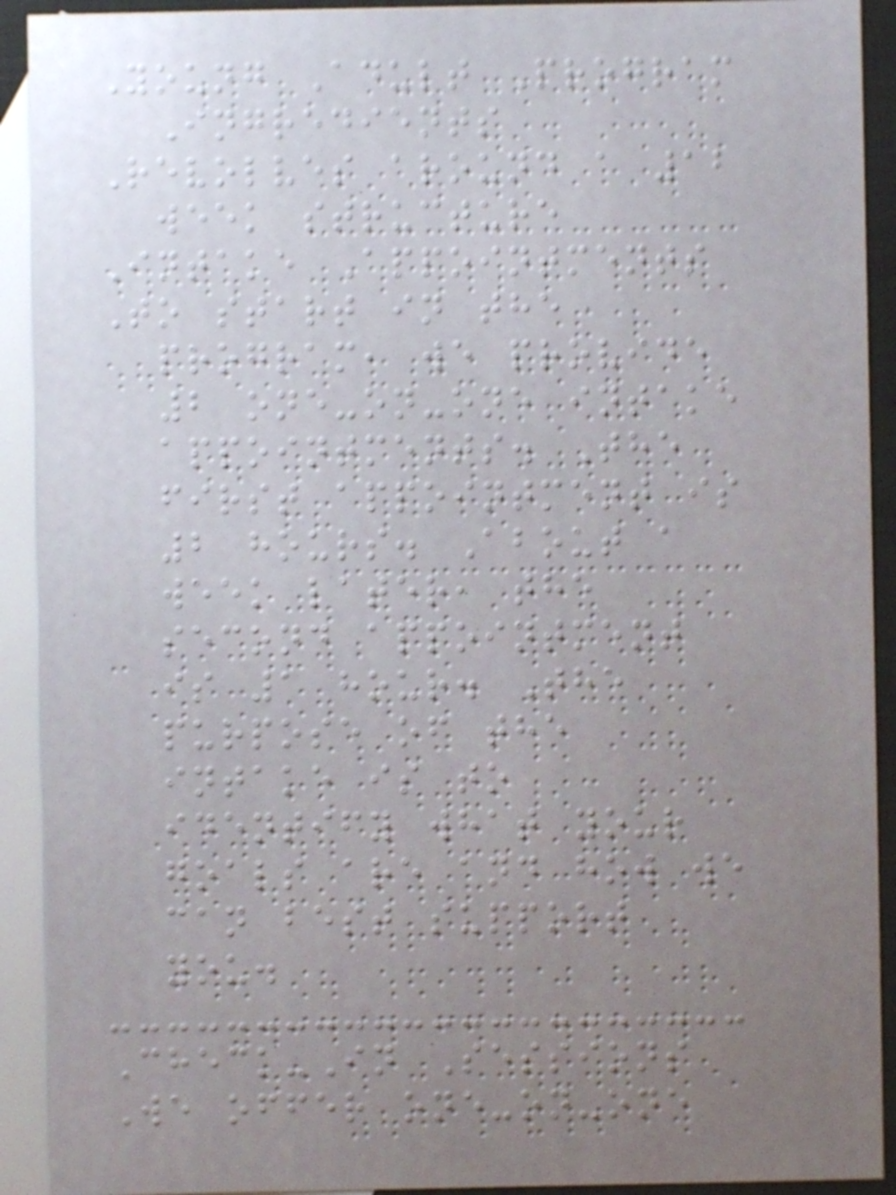Young Adult Program
Ingredients
Revolves around a 12
week structure
Intake Appointments
To start in the
program, we provide
2 one-on-one intake
appointments. The
first appointment is
2 hours. About a
week later, the
second appointment
is 1 hour. The
purpose of the
intake is to
identify what your
goals are and how we
can best support
you.
Check-In Sessions
We offer one-on-one
